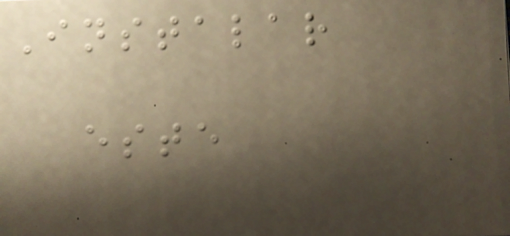Instalar
este
